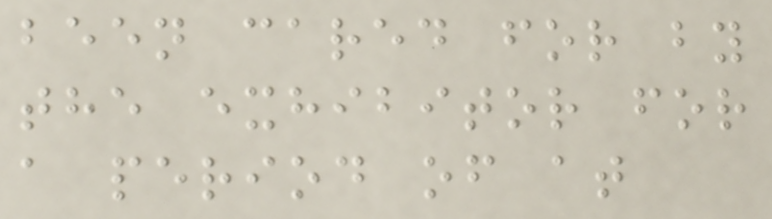been cared for by
the exhibitor for
a period of at
